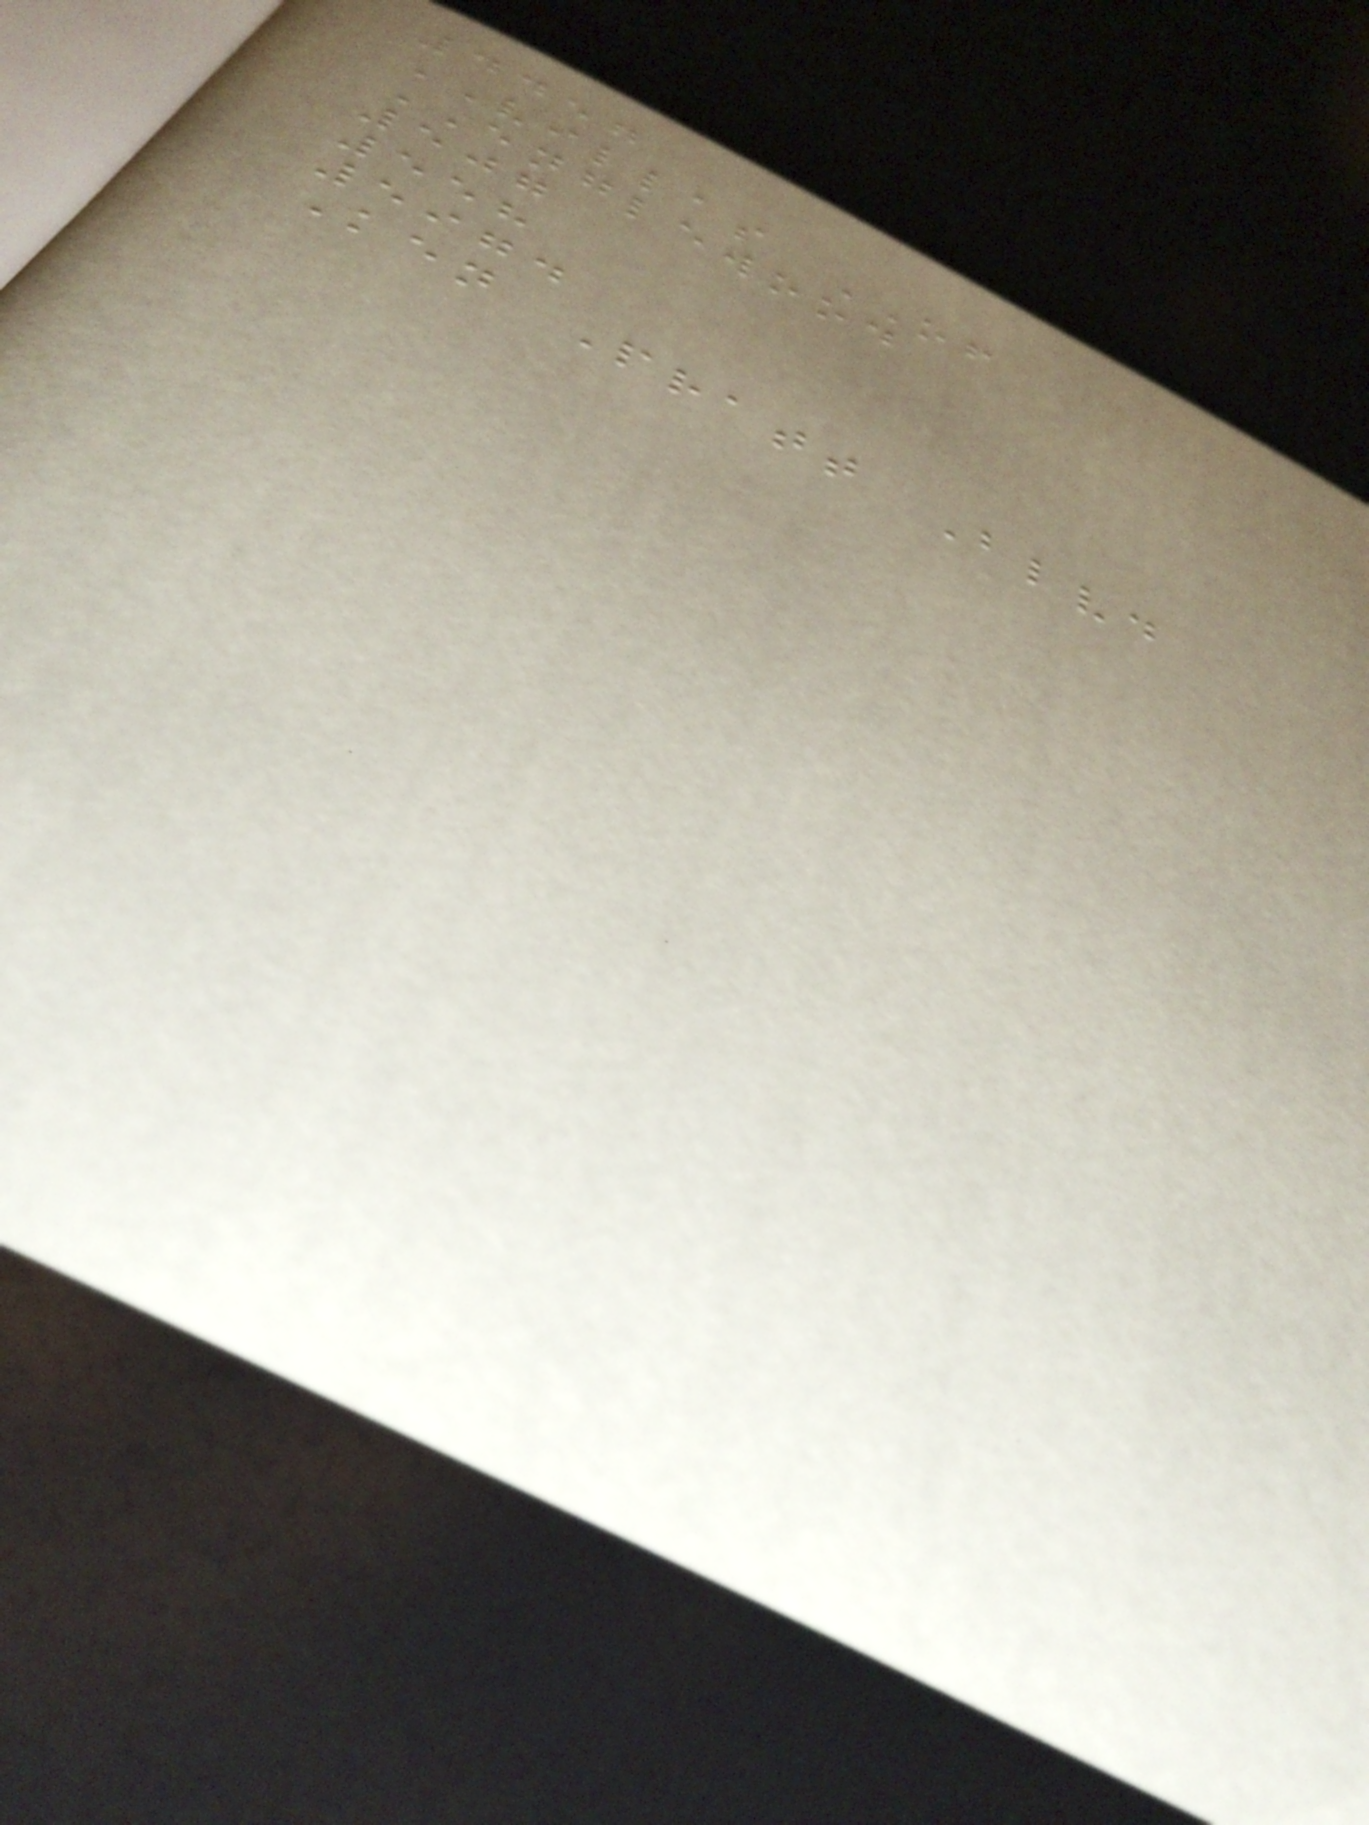4457
VILLAS OF
ENGLEWOOD
507
558
5974
Ken Pratt Blvd
